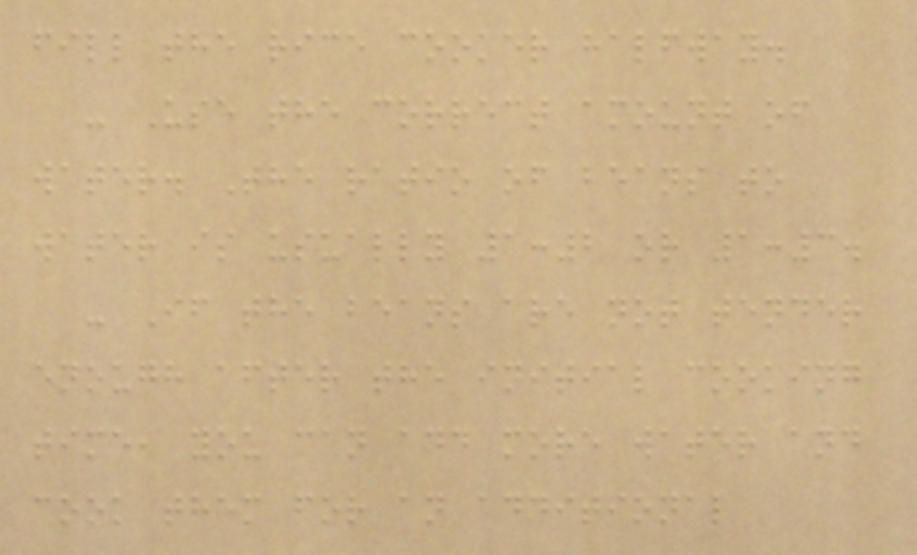fill the rice cooker halfway.
- Use the correct amount of
water. The ratio of beans to
water is usually 1:2 or 1:3.
- If the beans are not tender
enough after the initial cooking
time, you can add more water and
cook them for an additional
